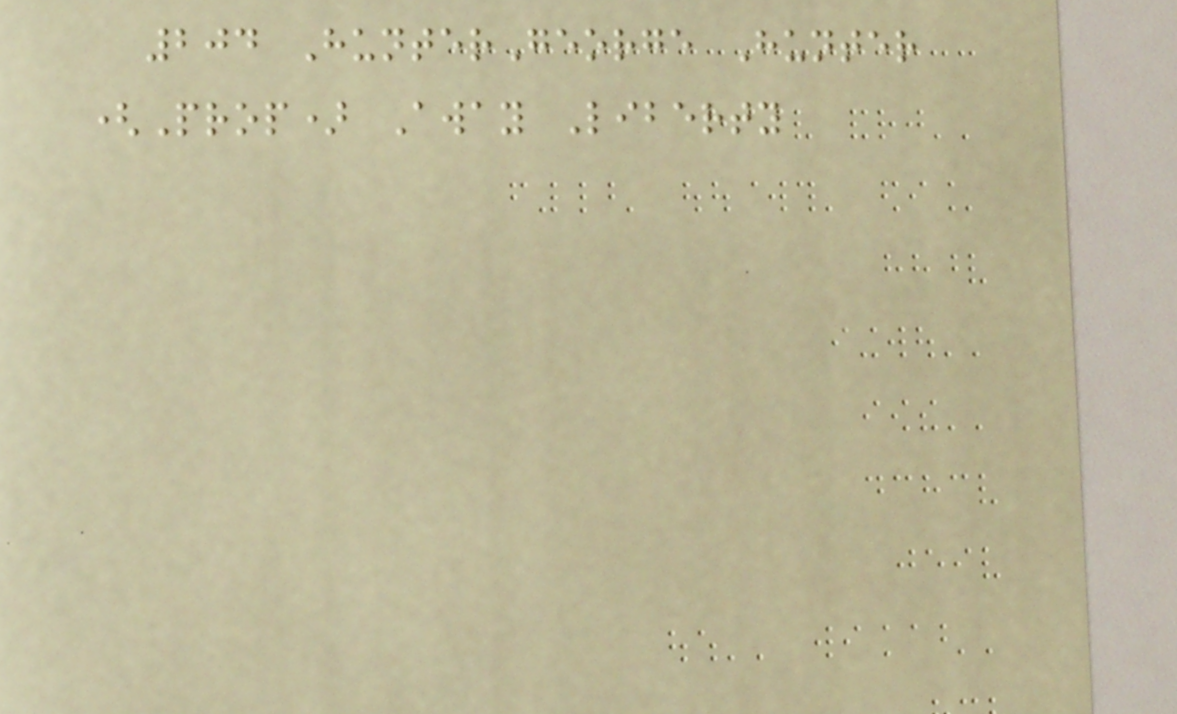204 HunterGeorge Hunter
(Prop) Away Liberty
